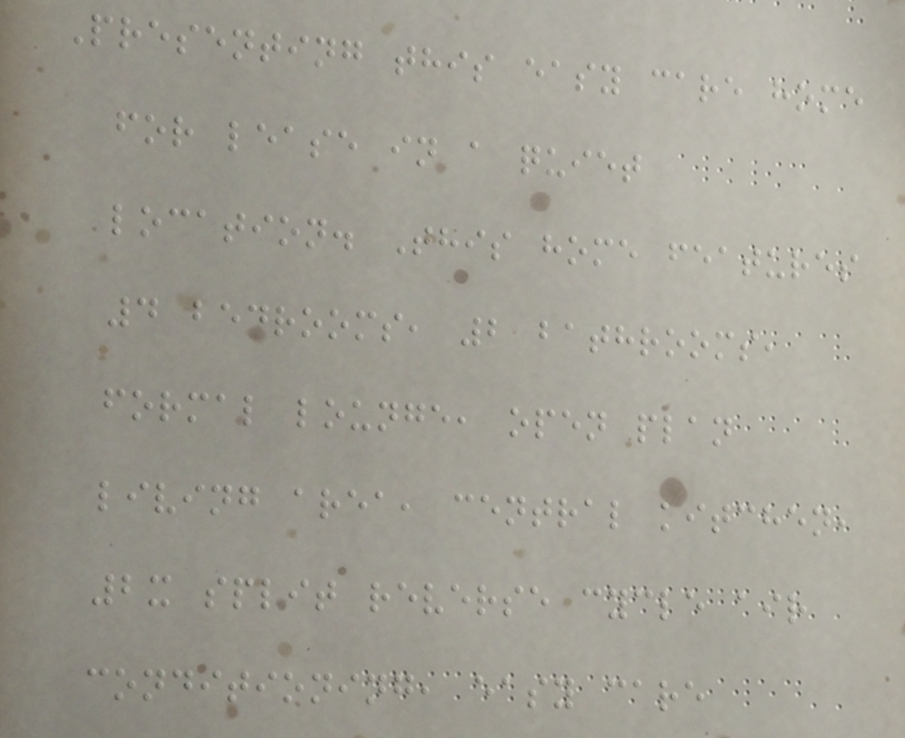Presenting this easy care home
for lease in a quiet
location. This home features
4 bedrooms, 2 bathrooms,
formal lounge, open plan
living area, central kitchen,
2x split reverse cycle air
conditioning, easy care
